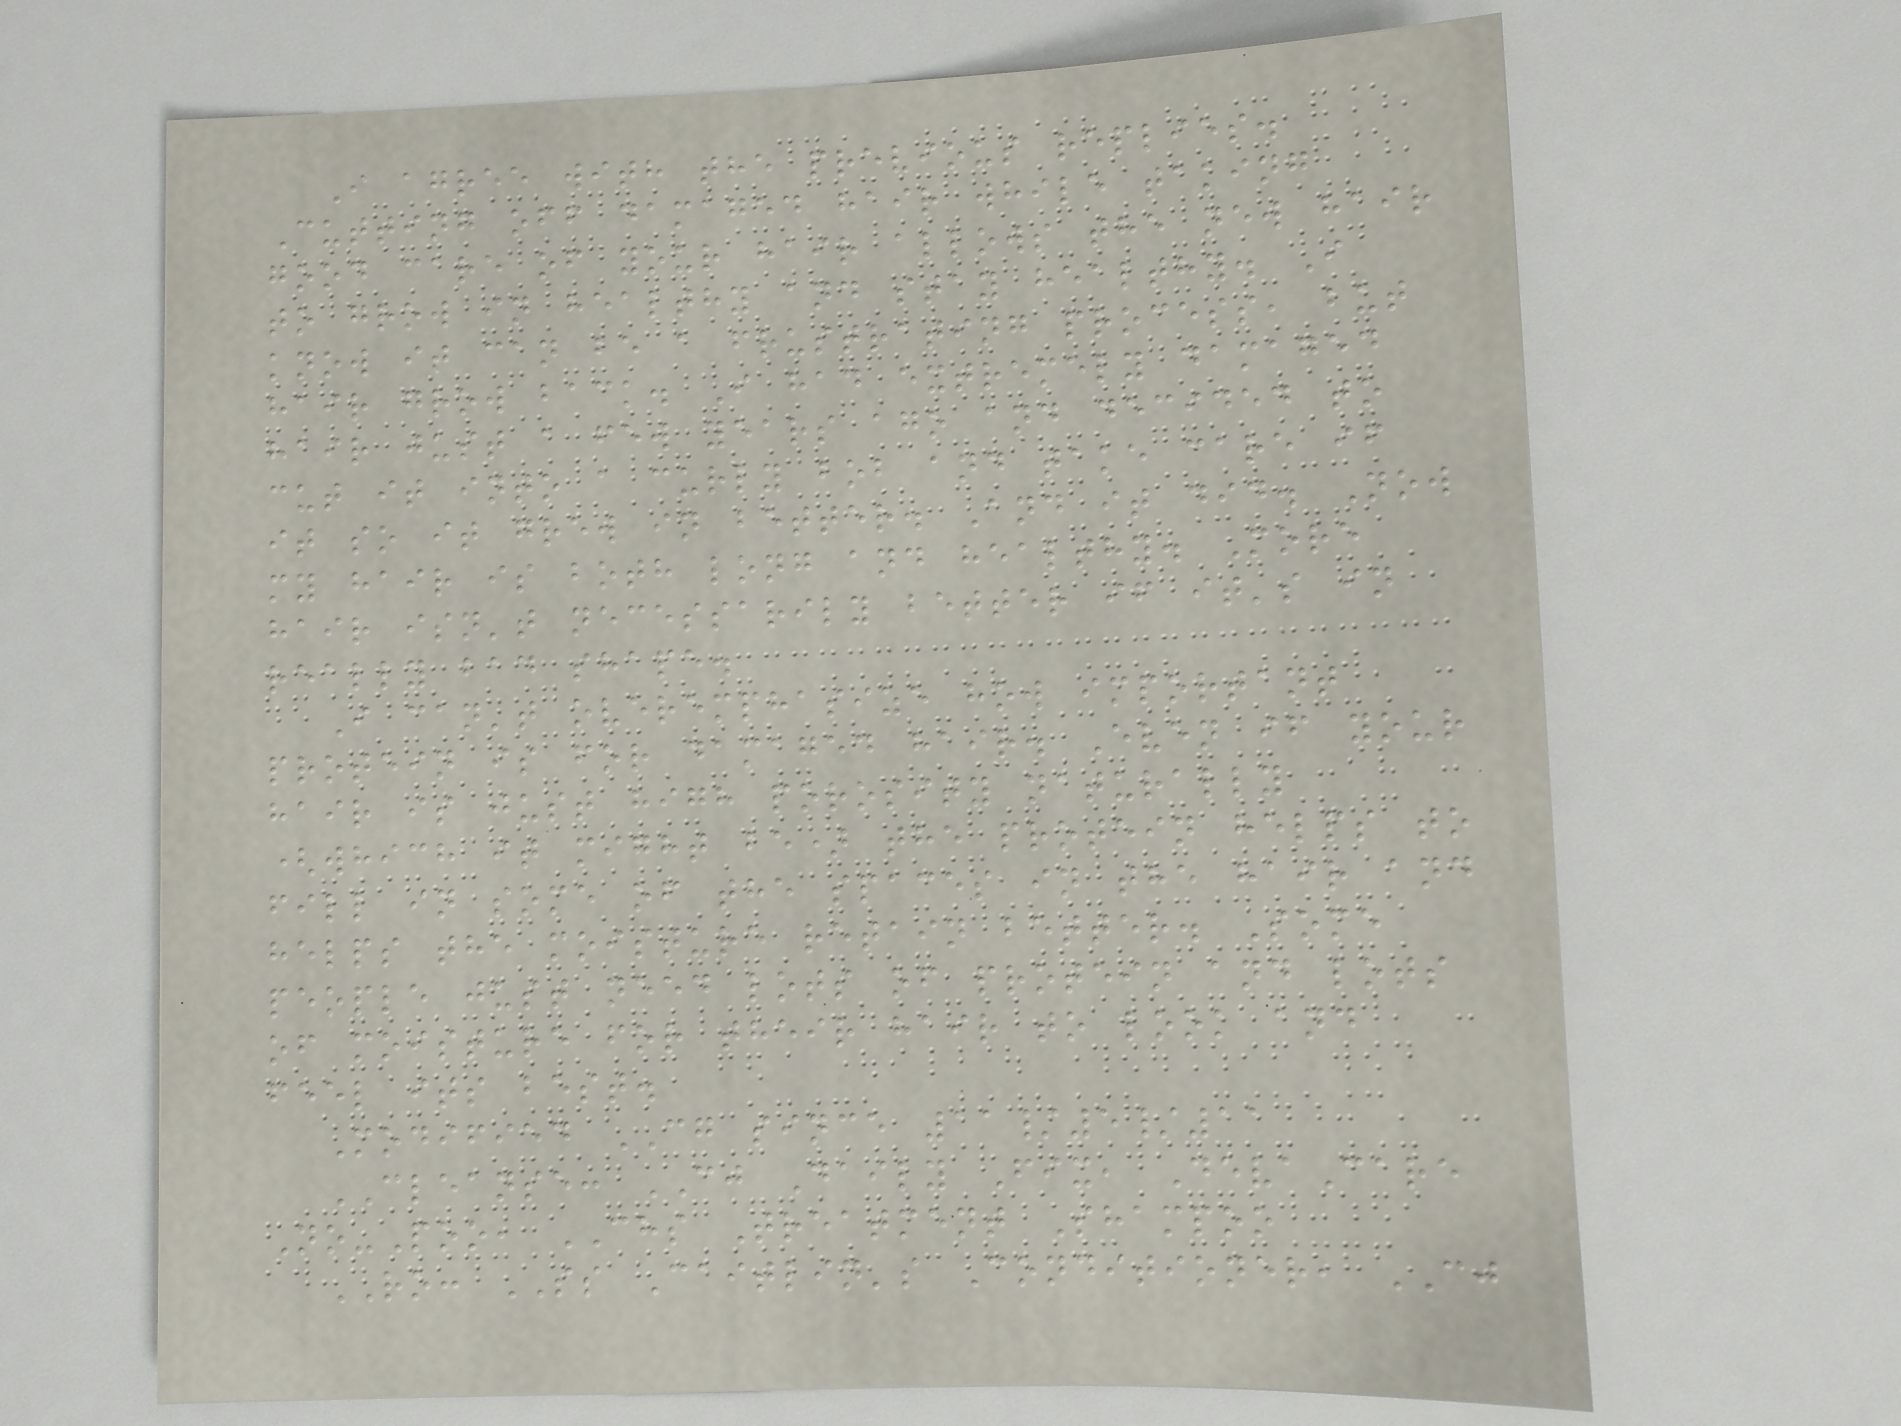I agree with the previous replies.
Cutting off damaged hair while taking
good care of your hair allows the new hair
to grow in healthy and stay healthy. I
know it can be a frustrating process, but
hair grow back. I had extremely damaged
hair just a few years ago and decided to
cut it into a curly bob and take care if
it so it grew in better. And it did. Now
my hair is both long and healthy. More
hair isn't necessarily better if it's in
really bad shape.
I can't overemphasize how important
protein is for damaged hair. Even if your
hair is just high porosity naturally
(which it might be) the protein helps to
fill in some of the spaces in the hair and
helps the moisture retain better. Some
people just need lots of protein and lots
of moisture for their hair to look and
feel its best.
Modified CG since 11/5/11
CLEANSE: CJ Daily Fix, DevaCare
No-Poo, CHS Treatment Shampoo
RO: SS Caitlin's Conditioner, CJ
